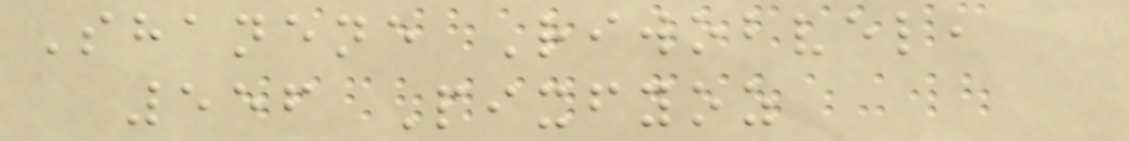Shanene Riwobvel,
556 Pixfyoz
